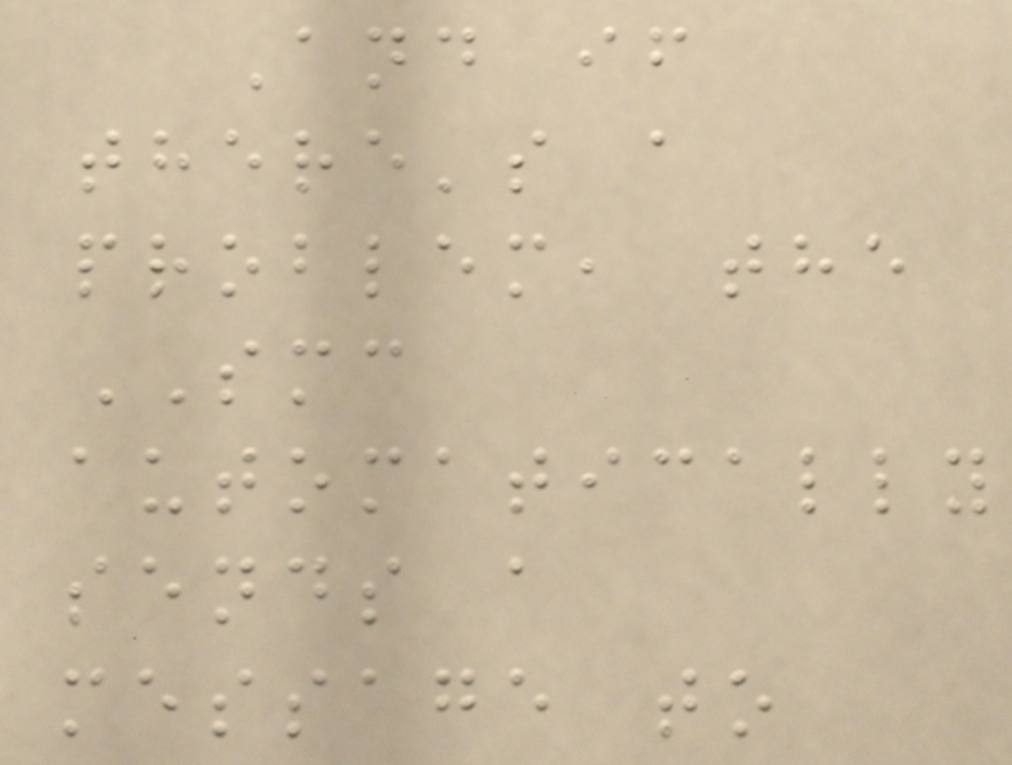And if
there's a
problem, the
SMC
automatically
sends a
message to
